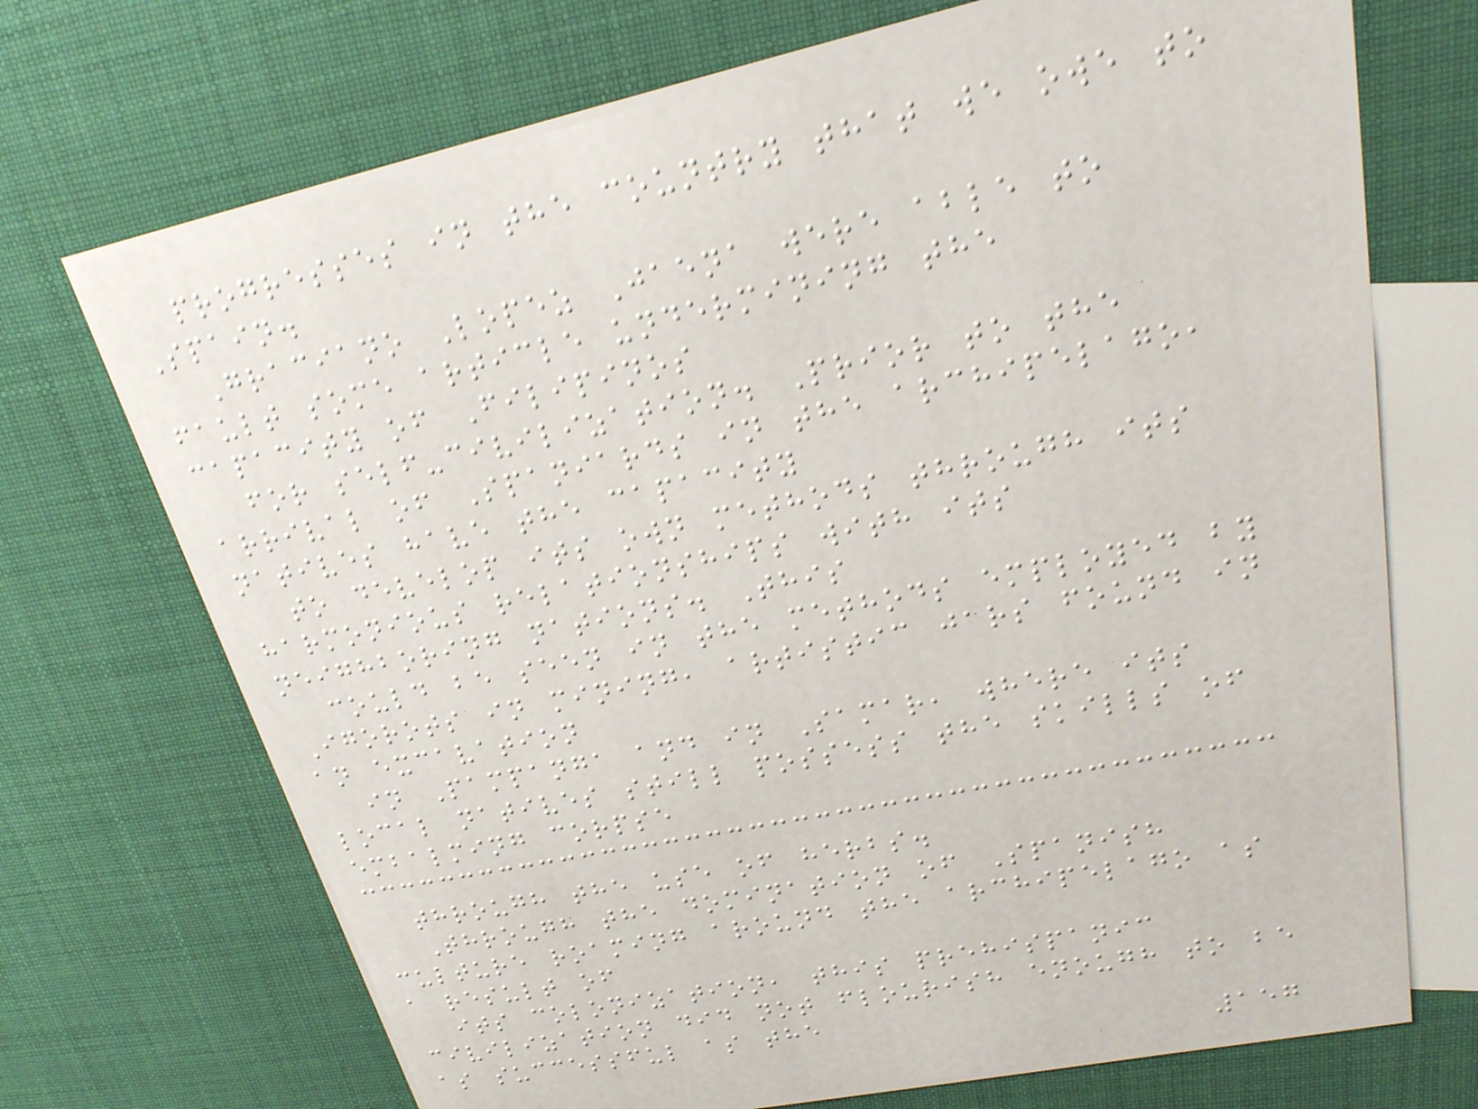progresses in the country that we owe to
Spain.
Graciano Lopez Jaena were able to
fault some article undermining the
capacity of Filipinos
for self-civilization. Prior to the
arrival of Spaniards in the archipelago,
natives have the capacity
to develop its own methods through its
harmonious relationships with its
neighboring nations. This
could be seen in the methods employed by
Igorots in mining, artistic jars found in
an excavation
in Pampanga and in Samar, where its
local natives still possess the skills of
embalming corpse
through the use of herbs.
Through the domination of Spanish
culture roaming around the archipelago as
a result of
its colonization, this prehispanic
civilization did not flourish enough to be
as successful as the
157
